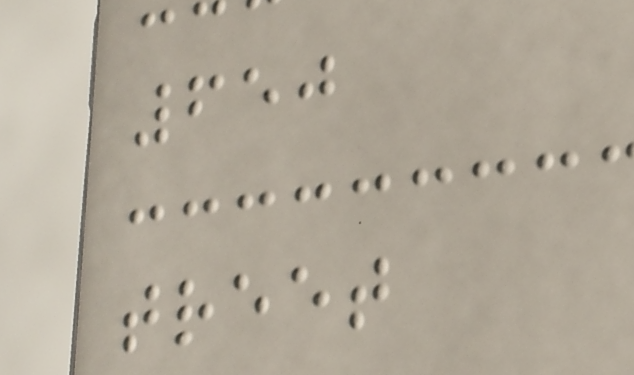650
treet
